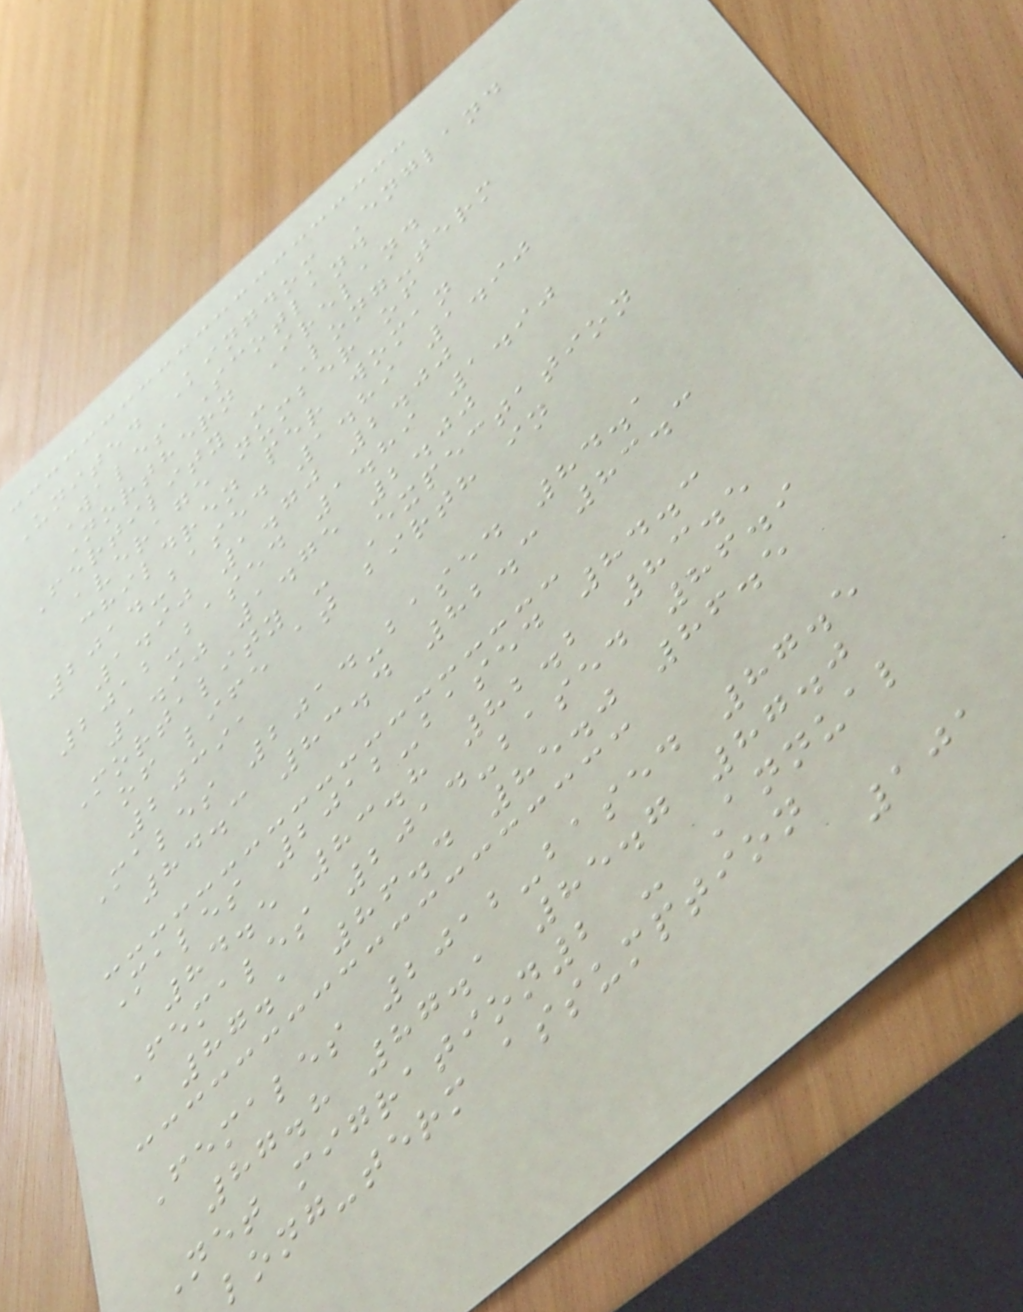United Kingdom England
Wales Scotland
Northern Ireland
Fertility - Long-term
average number of
children per woman
2014-based 1.89 1.90
1.90 1.70 2.00
2012-based 1.89 1.90
1.90 1.75 2.00
Mortality - Expectation
of life at birth in
20391
Males 2014-based 84.1
84.3 83.4 82.3 83.3
Males 2012-based 84.3
84.5 83.8 82.2 83.5
Females 2014-based 86.9
87.1 86.4 85.0 86.5
Females 2012-based 87.5
87.8 87.1 85.7 87.0
Net migration2 - Annual
long-term assumption
101
